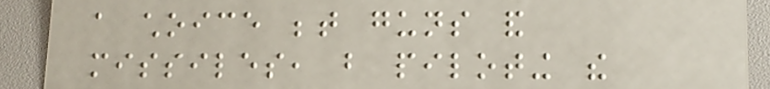a choice between guns and
missiles, but piloting the
